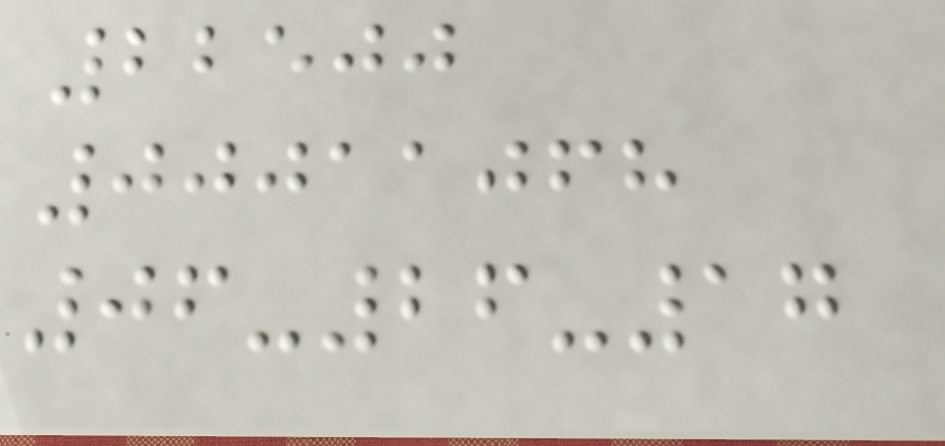22500
00011068
06-26-17
